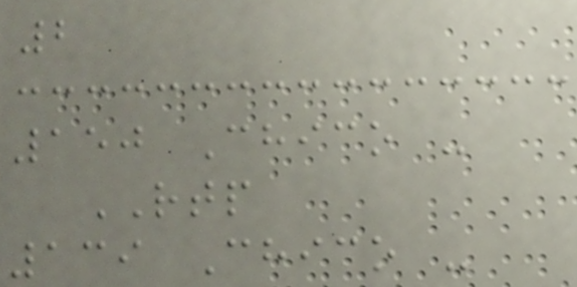2
150 Chico -
RTP
139 Chico -
